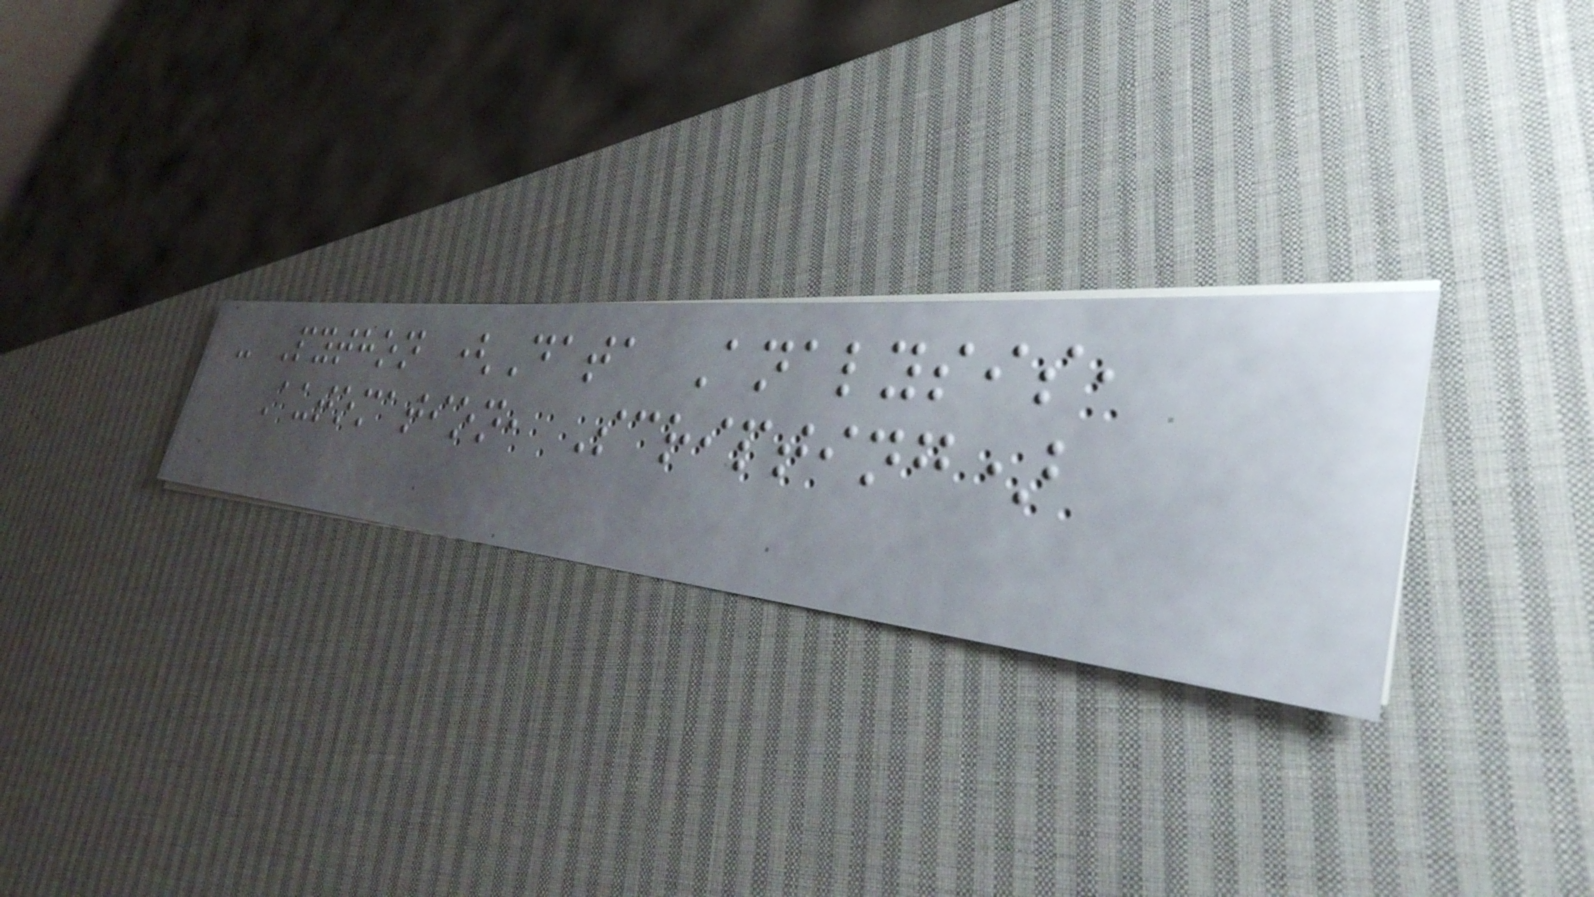- Python (Data Analysis,
Automation, Scripting)
